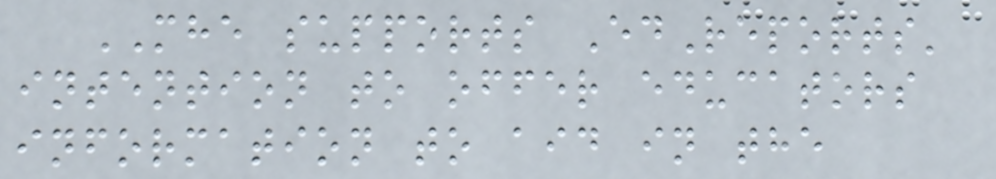MHE supports EdReports'
intention to offer educators
information to aid in the
